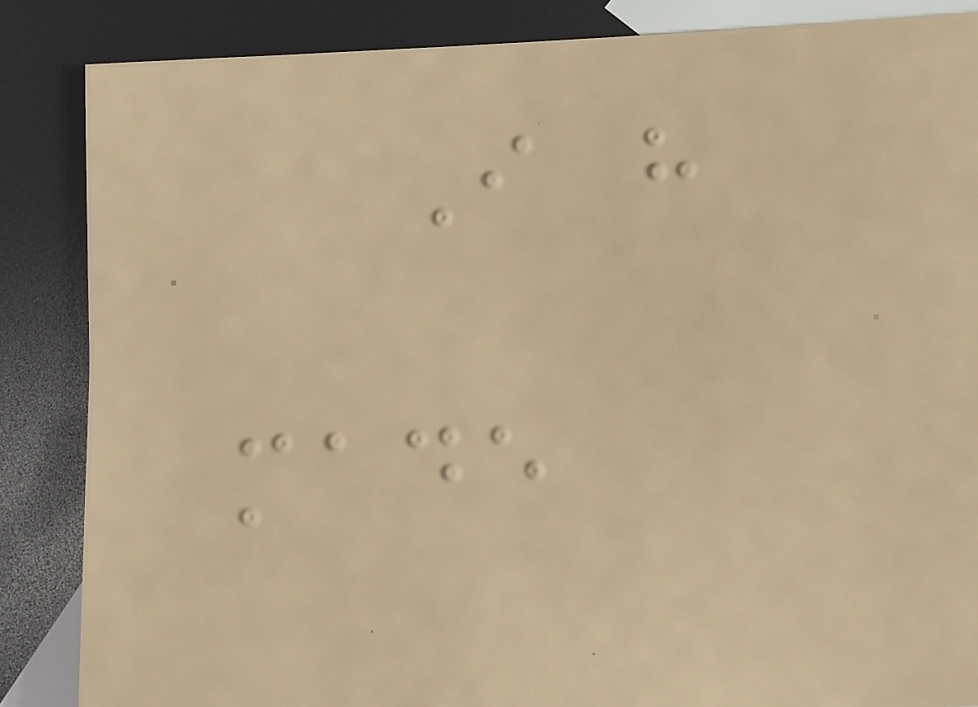I have
made
